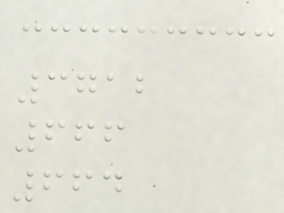3712
666
664
